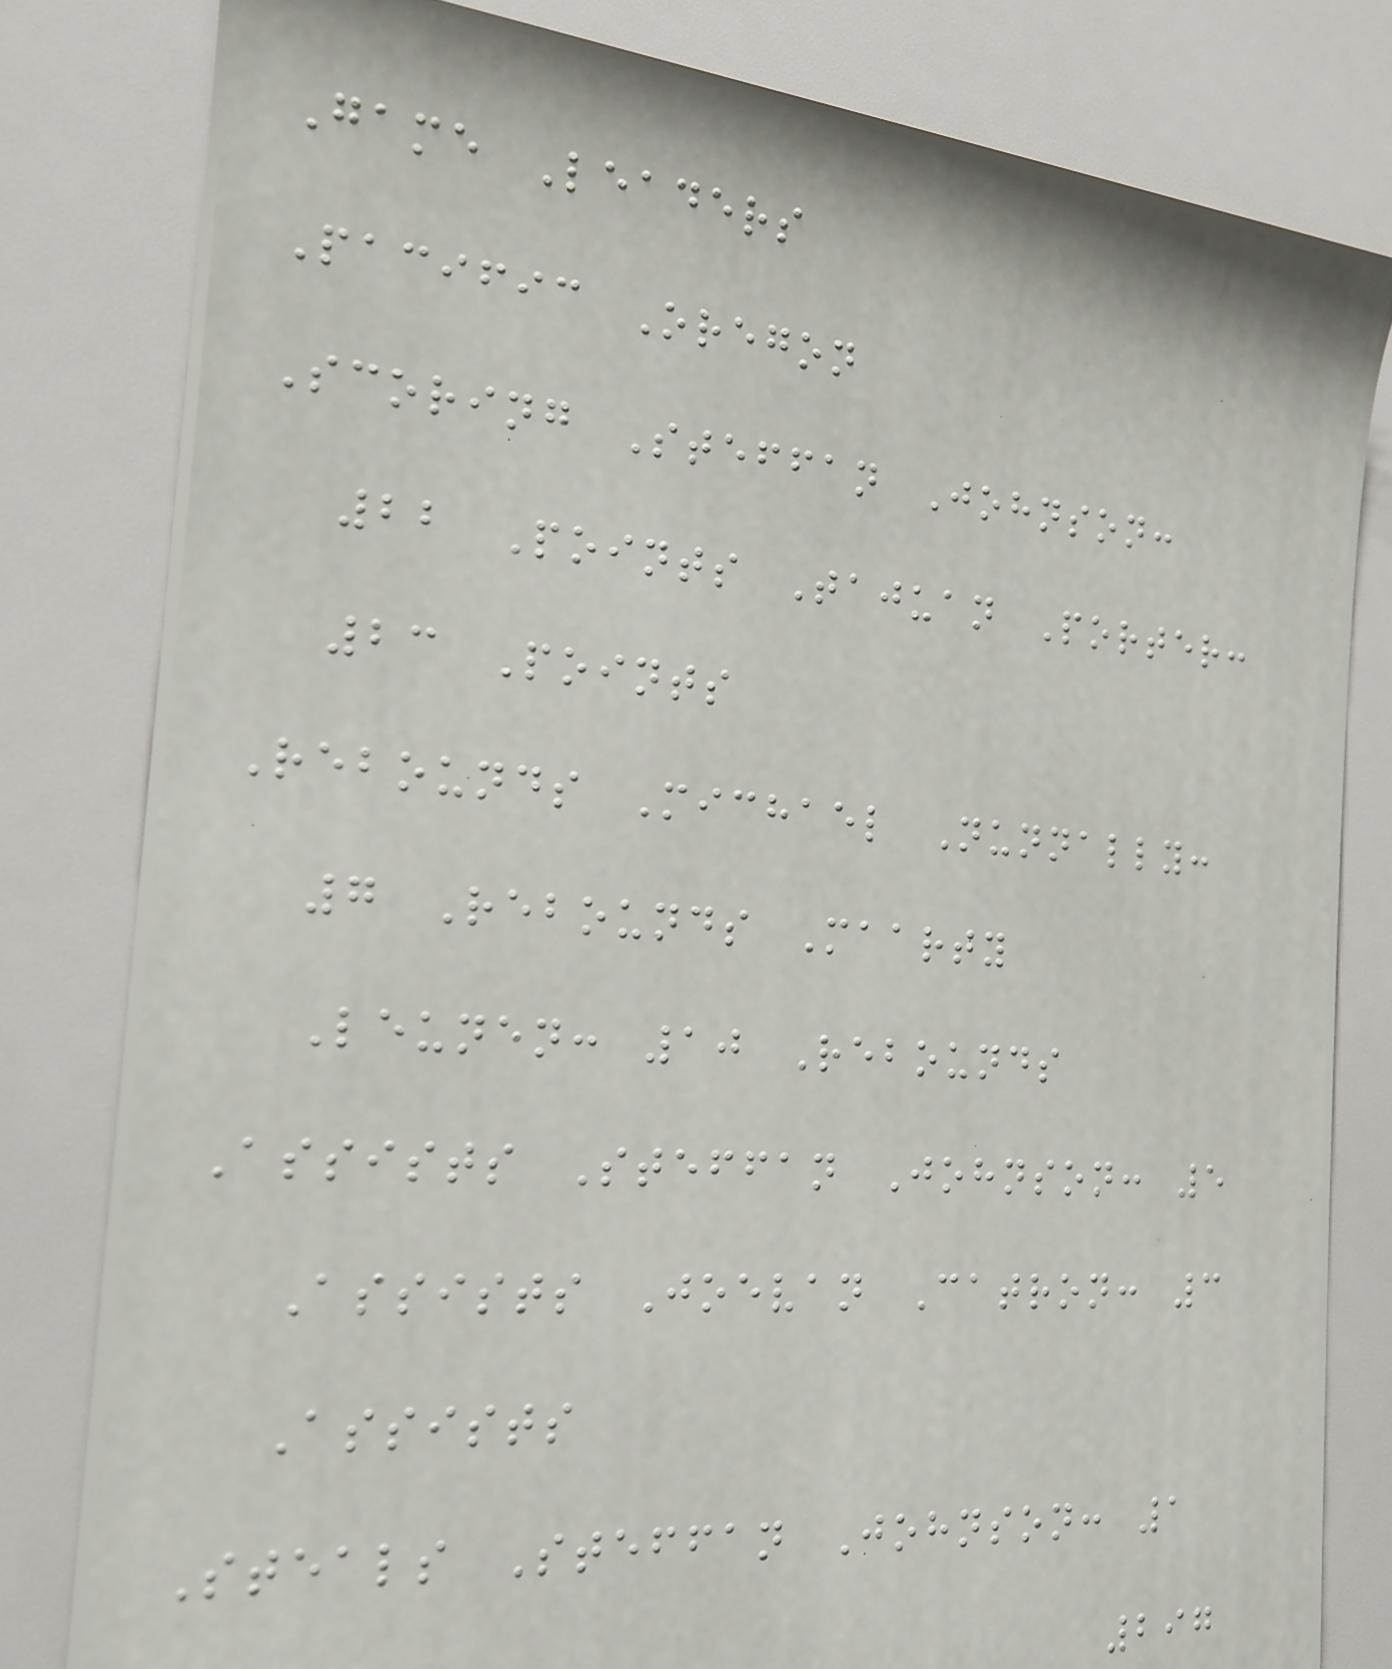Game Leaders
Pacific Oregon
Scoring Steffan Johnson:
22 Points Tajuan Porter:
23 Points
Rebounds Michael Nunnally:
7 Rebounds Maarty
Leunen: 10 Rebounds
Assists Steffan Johnson: 5
Assists Joevan Catron: 3
Assists
Steals Steffan Johnson: 1
297
